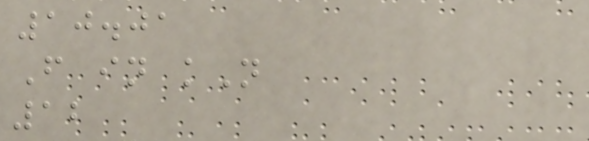10.01
F in kN
12
